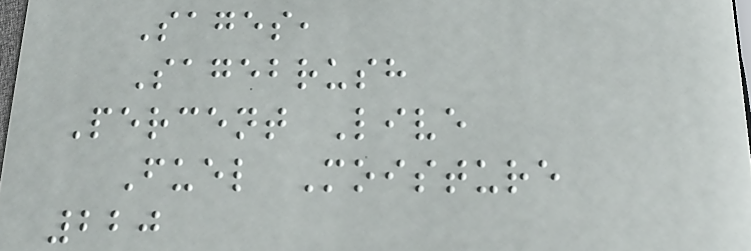Sages,
Sagebrush
Percent Live
Fuel Moisture
220
